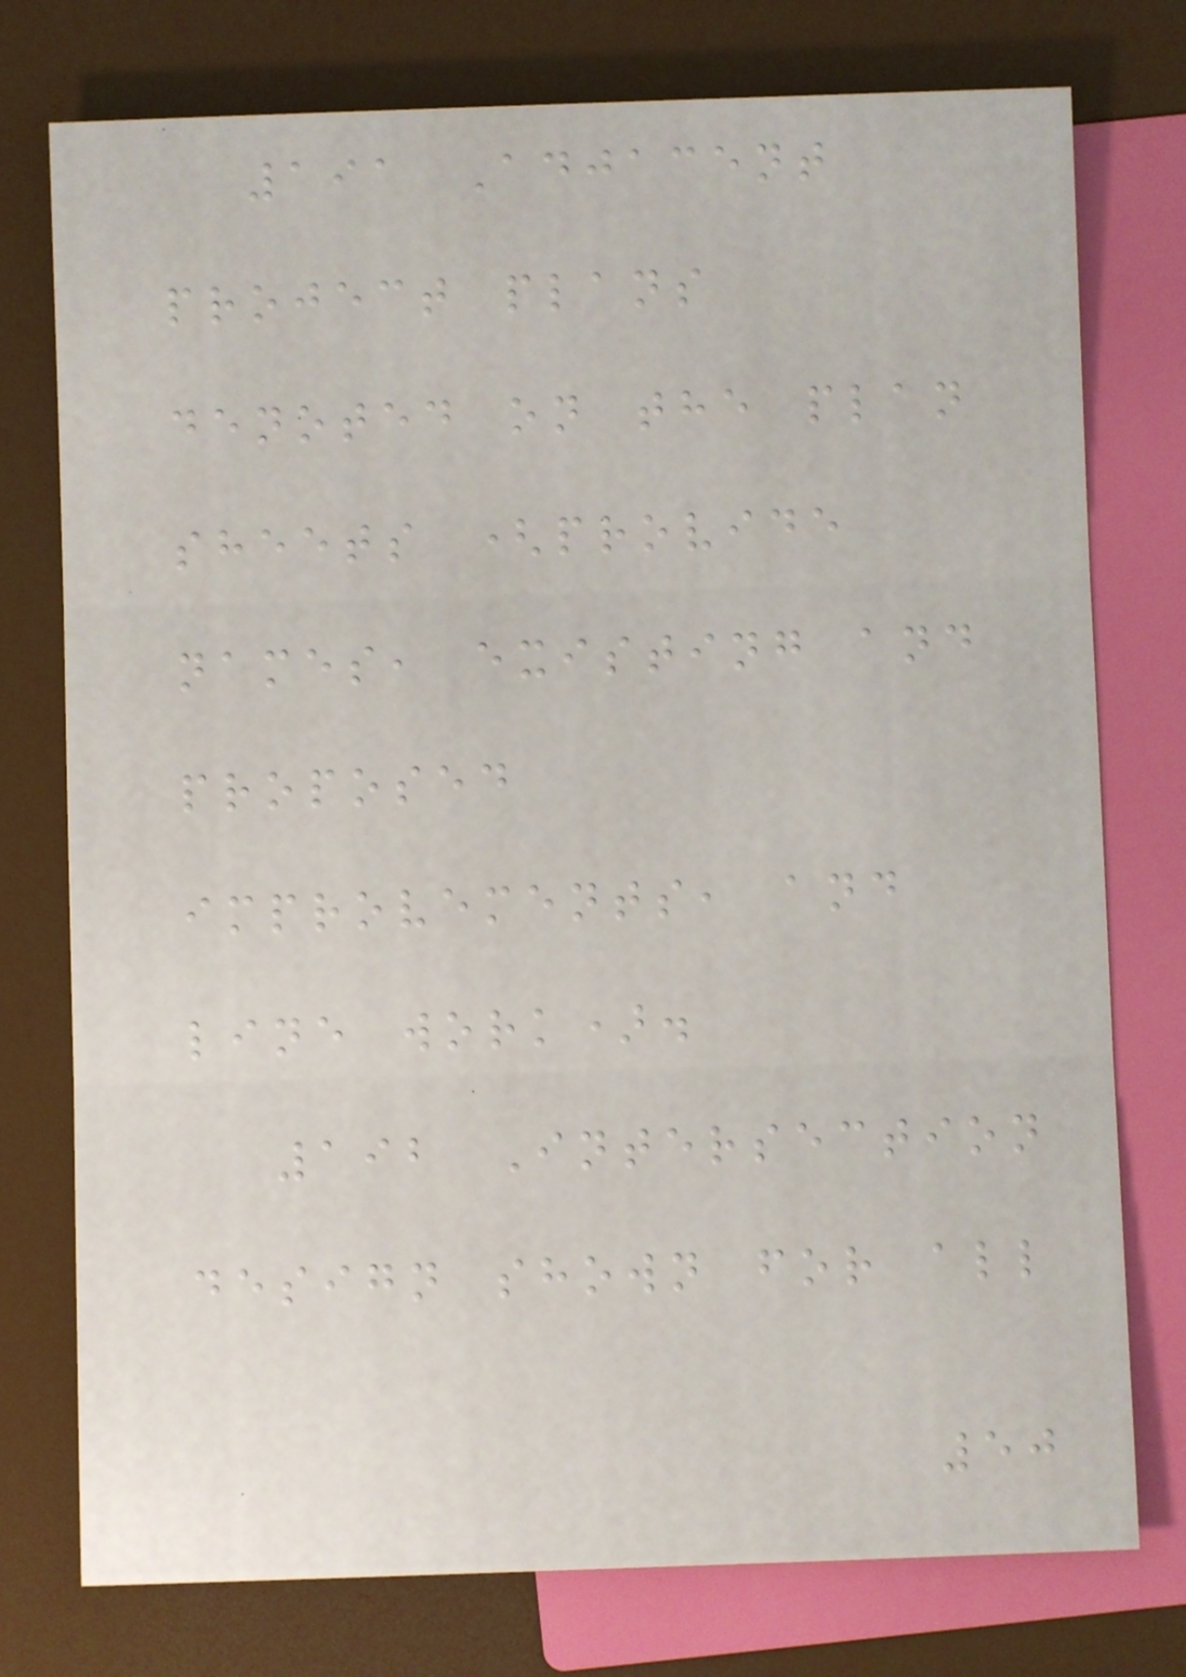191 Adjacent
project plans
denoted on the plan
sheets (provide
names, existing and
proposed
improvements, and
line work).
192 Intersection
design shown for all
50
